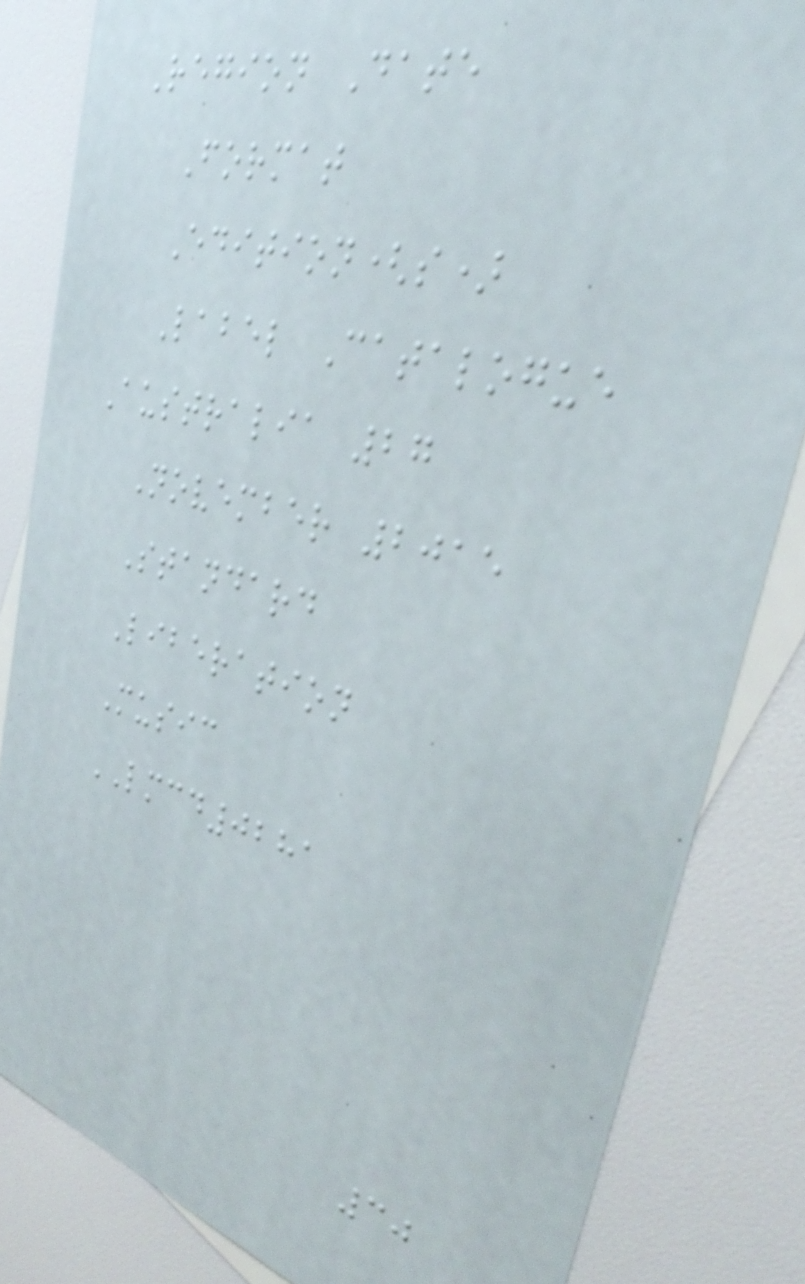Region Date
Format
Edition(s)
Label Catalogue
Australia 27
November 2015
Standard
Liberation
Music
LMCD0281
30
